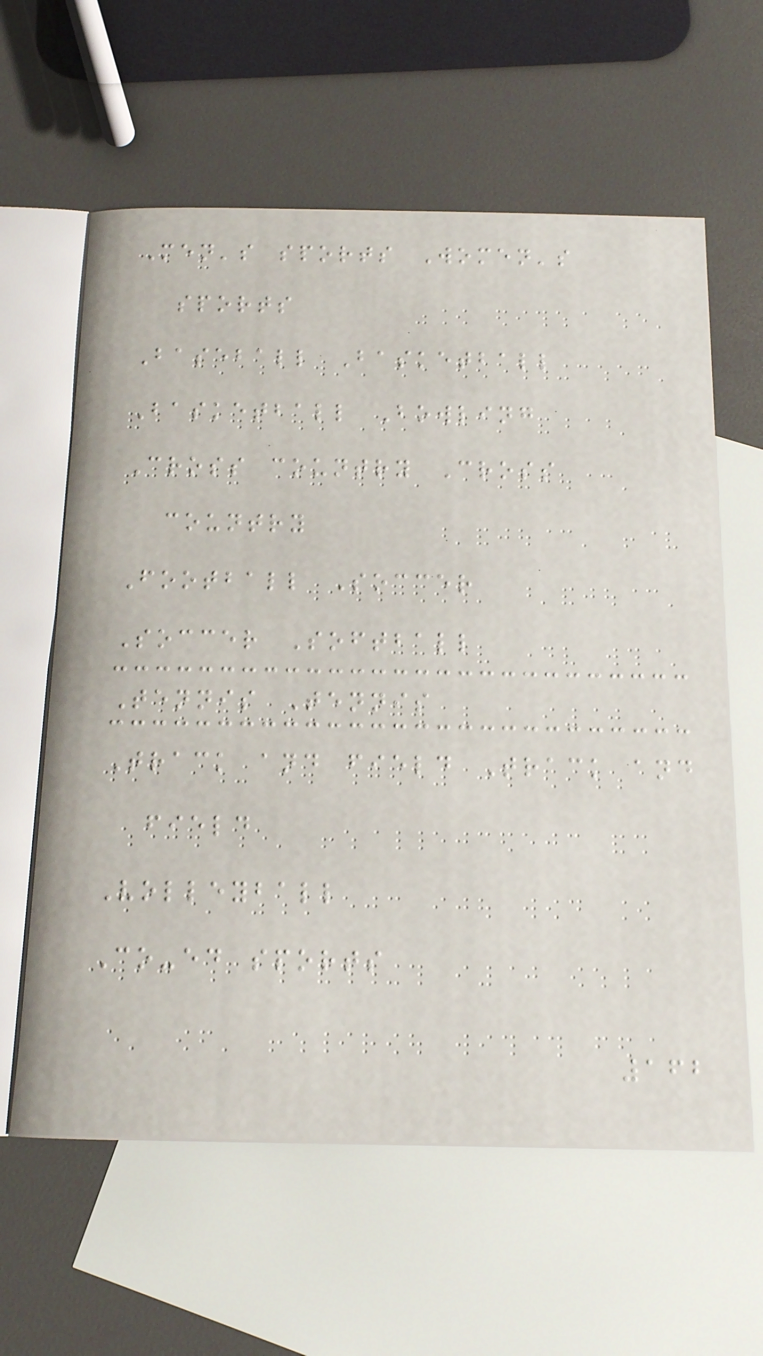Men's sports Women's
sports
Baseball Basketball
Basketball Bowling
Cross country Cross
country
Football Soccer
Soccer Softball
Tennis Tennis
Track and field Track and
field
Volleyball
Co-ed sports
162
